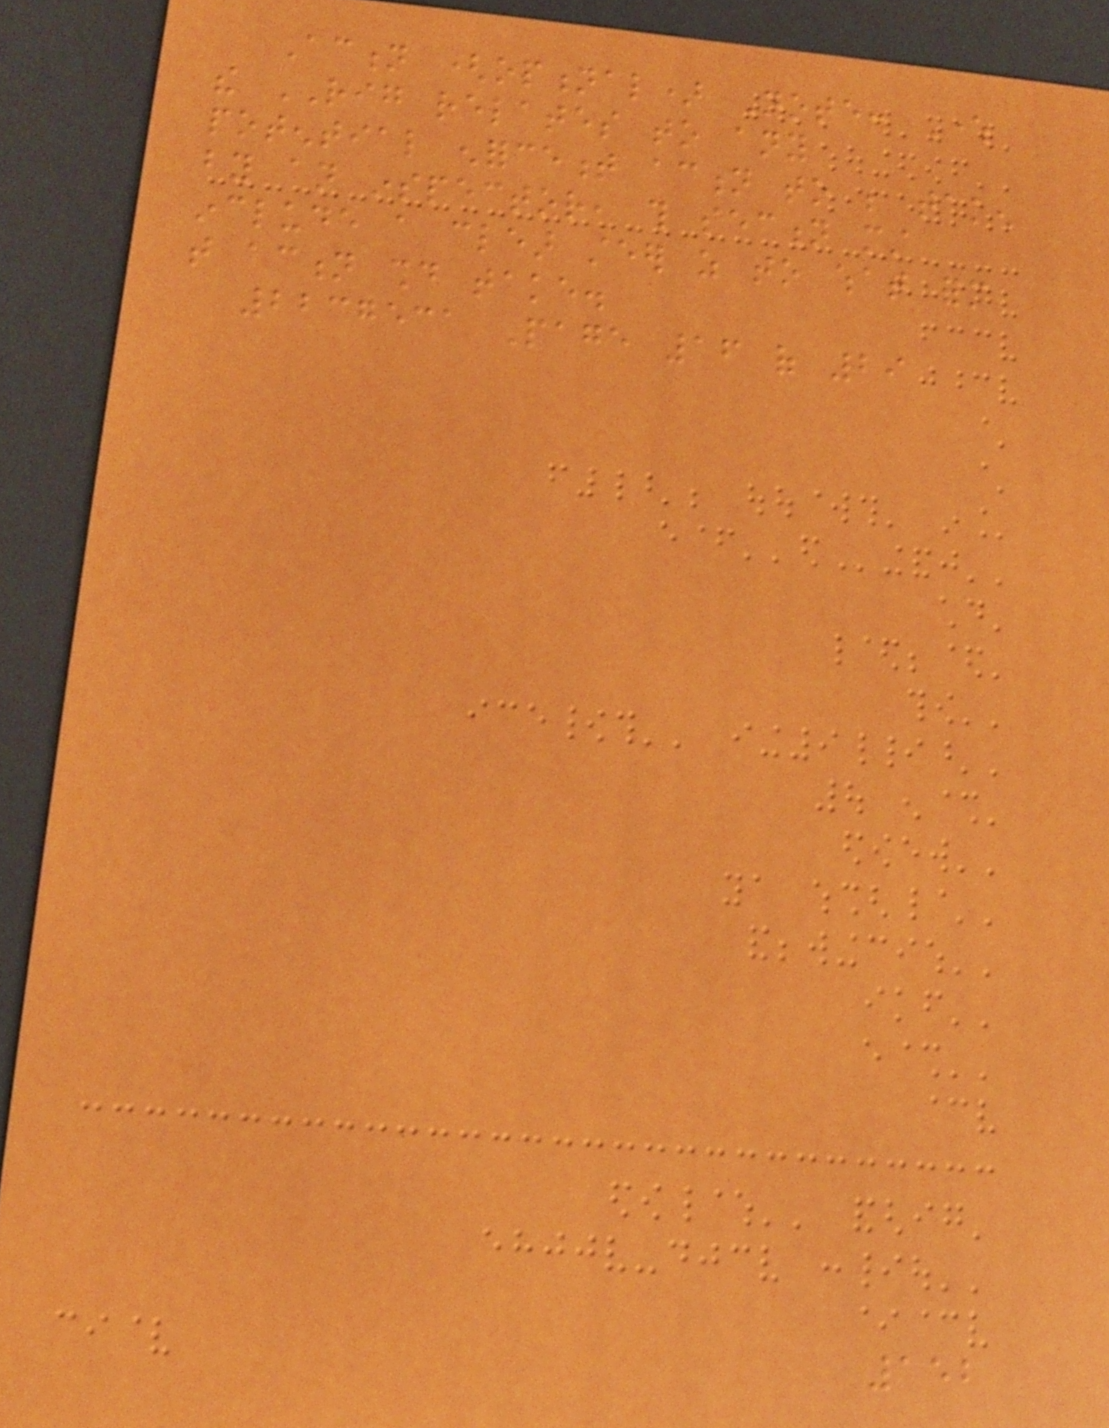Action (optional) Note: Where
the RIG relates to any
potential enforcement action to be taken
by an inspector, this section must
include a clear steer as to what form
that action should take.
2237531 Page 16 of 29
152
